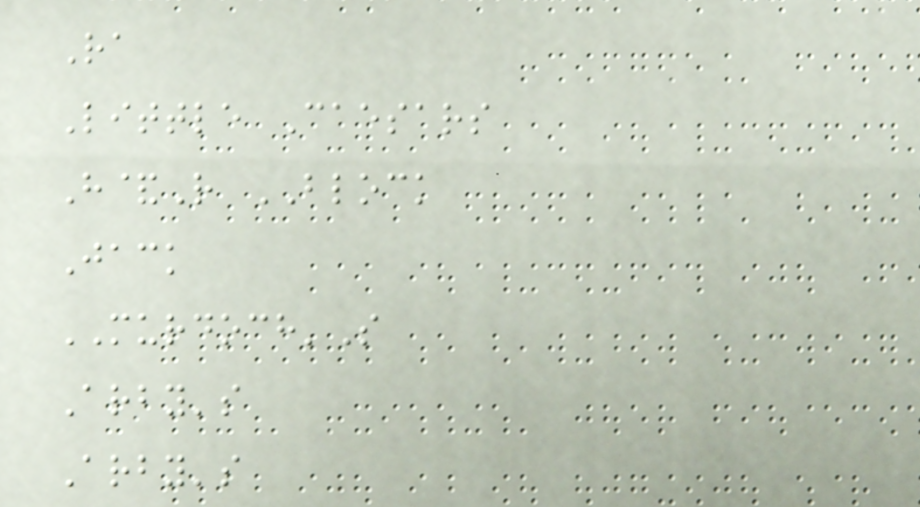Ra
Little Caesars
H&R BLOCK
Jack
MURDOCH'S
Arby's
Arby's
